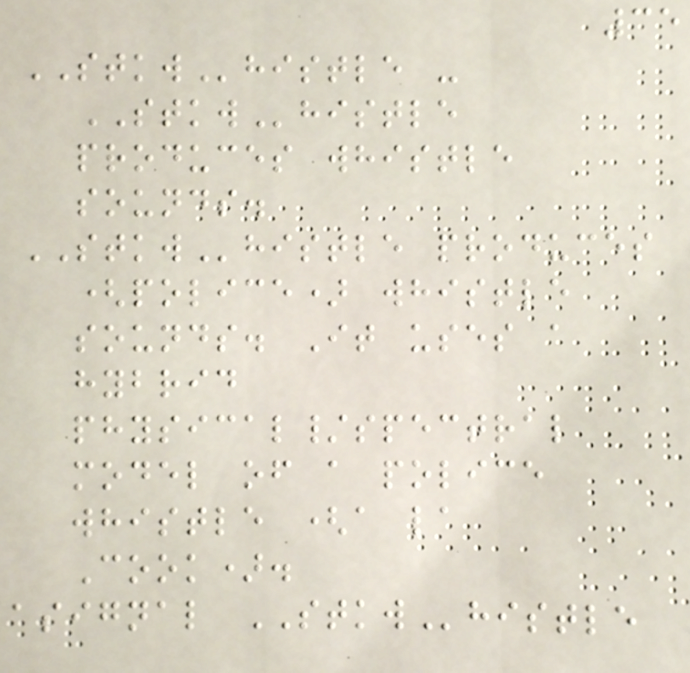35
STKWhistle -
STKWhistle
produces whistle
sounds.
STKWhistle produces
(police) whistle
sounds. It uses a
hybrid
physical/spectral
model of a police
whistle (a la
Cook).
asignal STKWhistle
